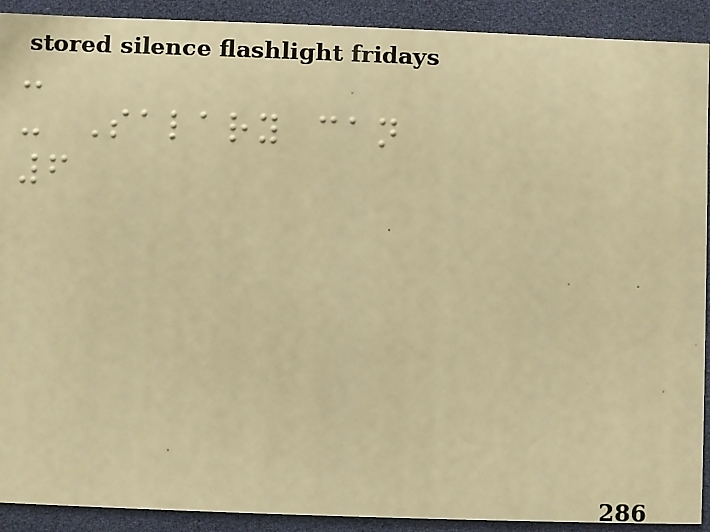-
- Salary can
6
